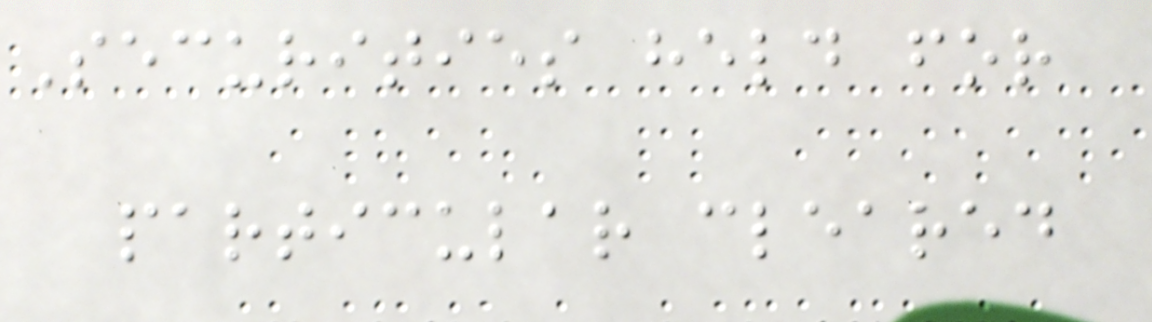Securities held for
particular cleared
